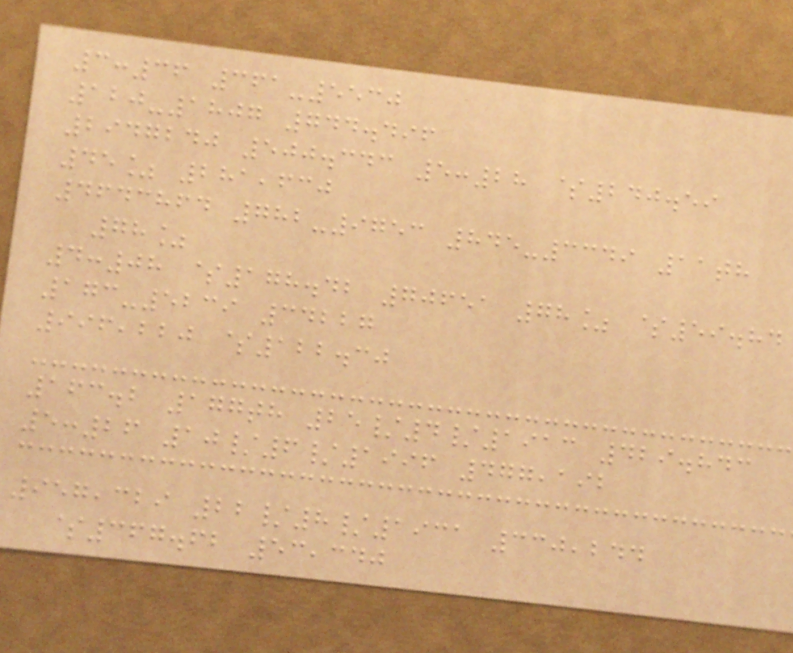3:36 361-5530
120-1807 744.496
2947240 500.343 5:28 $240.59
45% 281,630
4643864 782-9753 845-3349 11th
78%
4:08 $178.42 70651 78% $59.84
173-5239 34227
996,220 $122.30
163.2 177th 25/4/1913 429.843
5:26 10/6/1996 477,192
957,329 22/8/1931 330,244
$367.62 53,340
